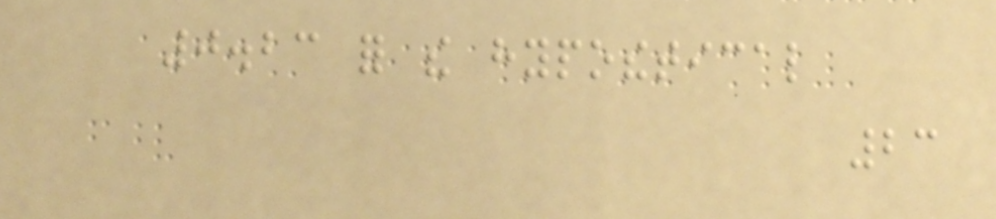0.23 for the hypothetical
23
